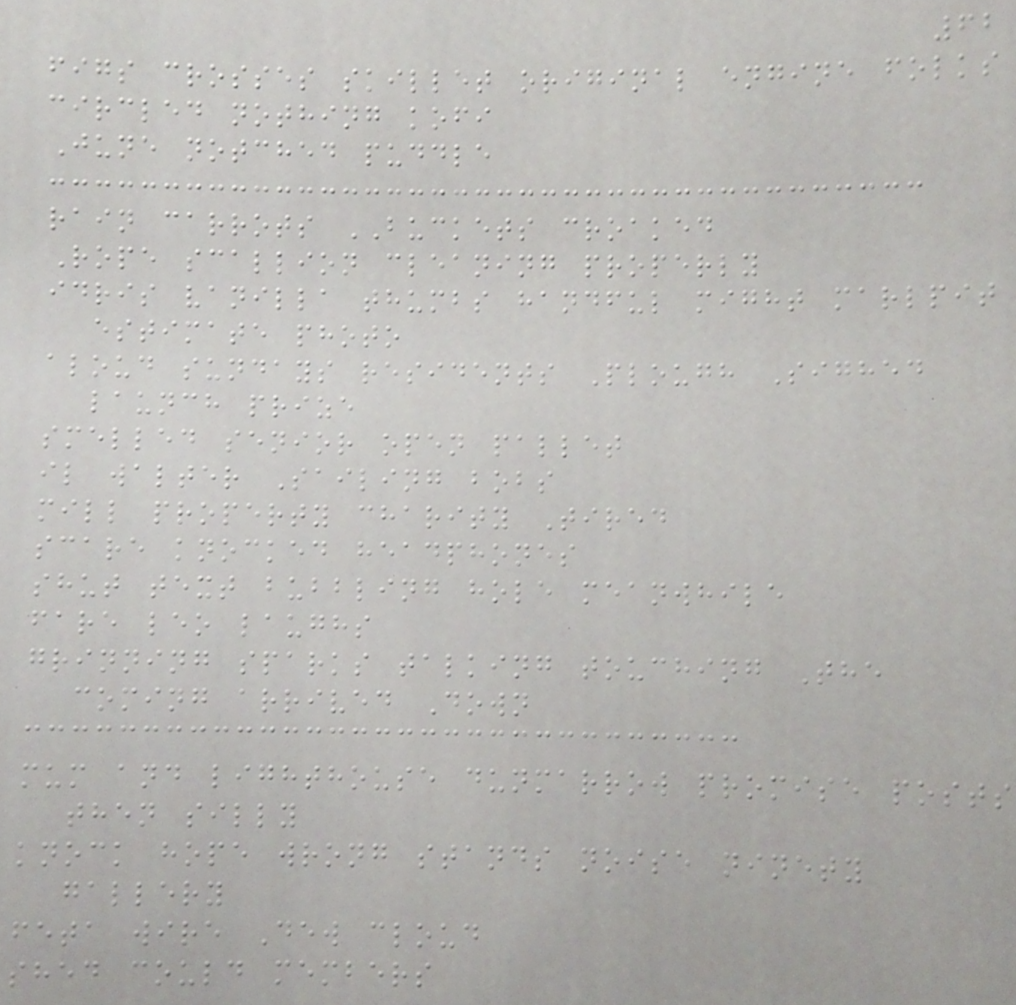62
figs crosses skillet original engine folks
circled nothing kofi
June notched puddle
rain carrots BUCKETS croaked
Rope scallion cleaning properly
idris vanilla thumbs handful might marlpit
estimate photo
aloud sundays residents Plough Sighed
launch prize
smelled senior open pallet
il walter Sailing bobs
mill property charity Tired
scare knocked headphones
shut text bubbling hole meanwhile
fare leo laughs
grinning sparks talking touching The
coming arrived Down
mum and lighthouse dunmarrow promise posts
then silly
knock hope wrong stands noise ninety
gallery
feta wire Dew cloud
shed could members
